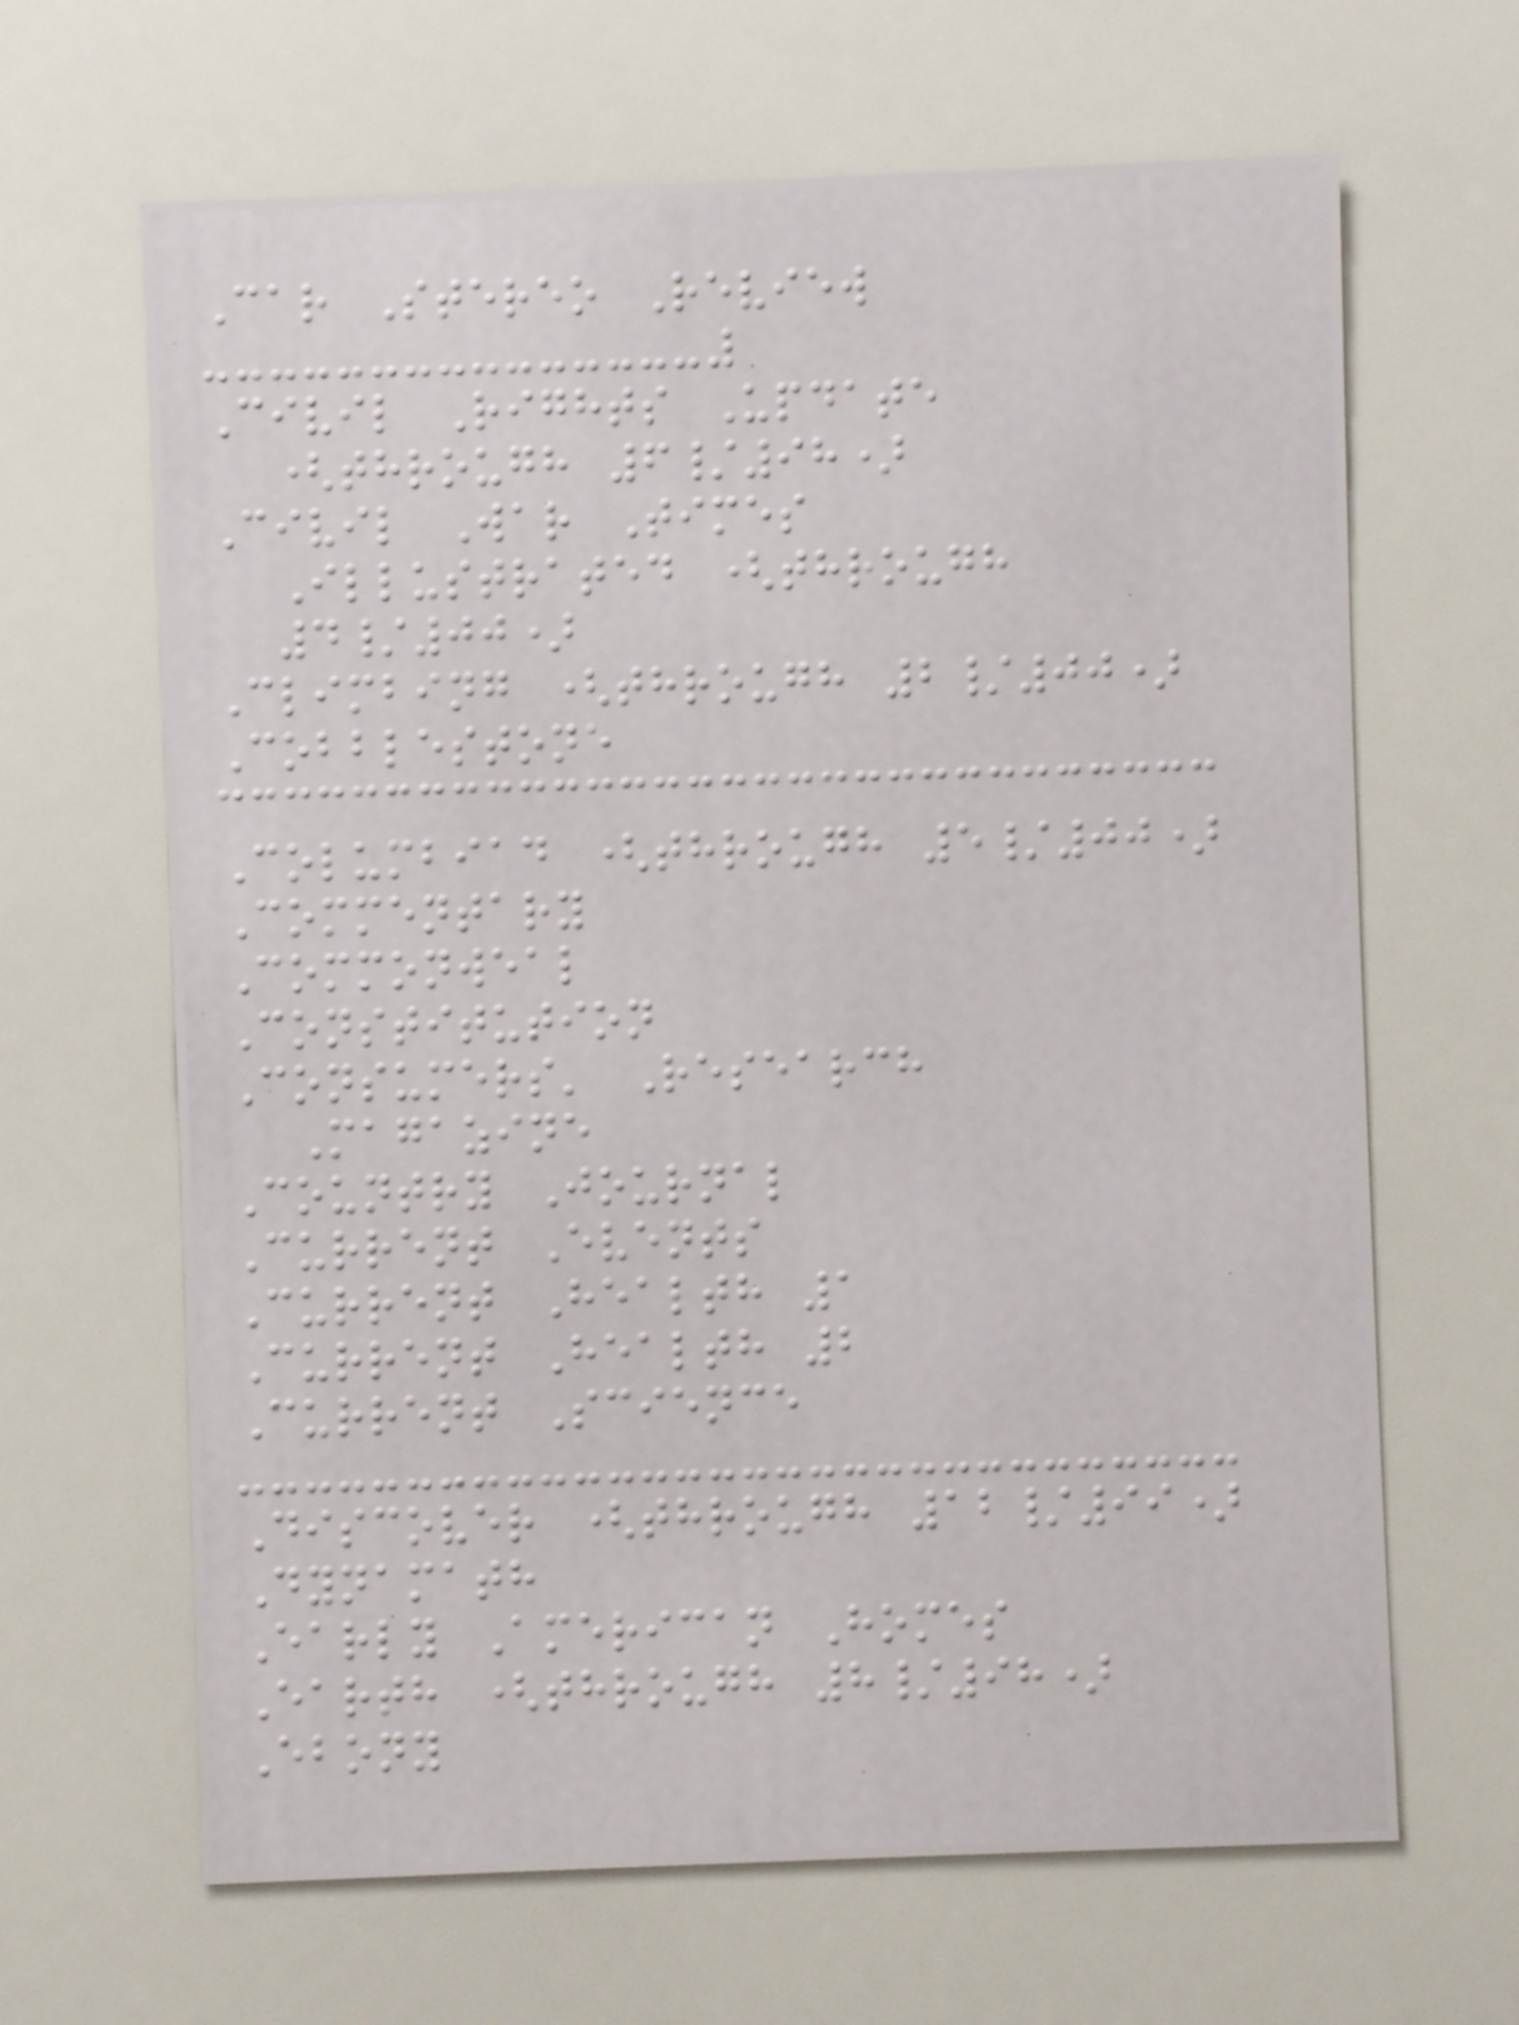Car Stereo Review
Civil Rights Update
(through 6/98)
Civil War Times
Illustrated (through
4/00)
Climbing (through 2/00)
Cobblestone
Columbiad (through 5/00)
Commentary
Commonweal
Constitution
Consumers' Research
Magazine
Country Journal
Current Events
Current Health 1
Current Health 2
Current Science
Discover (through 12/99)
Dynamath
Early American Homes
Earth (through 8/98)
Ebony
